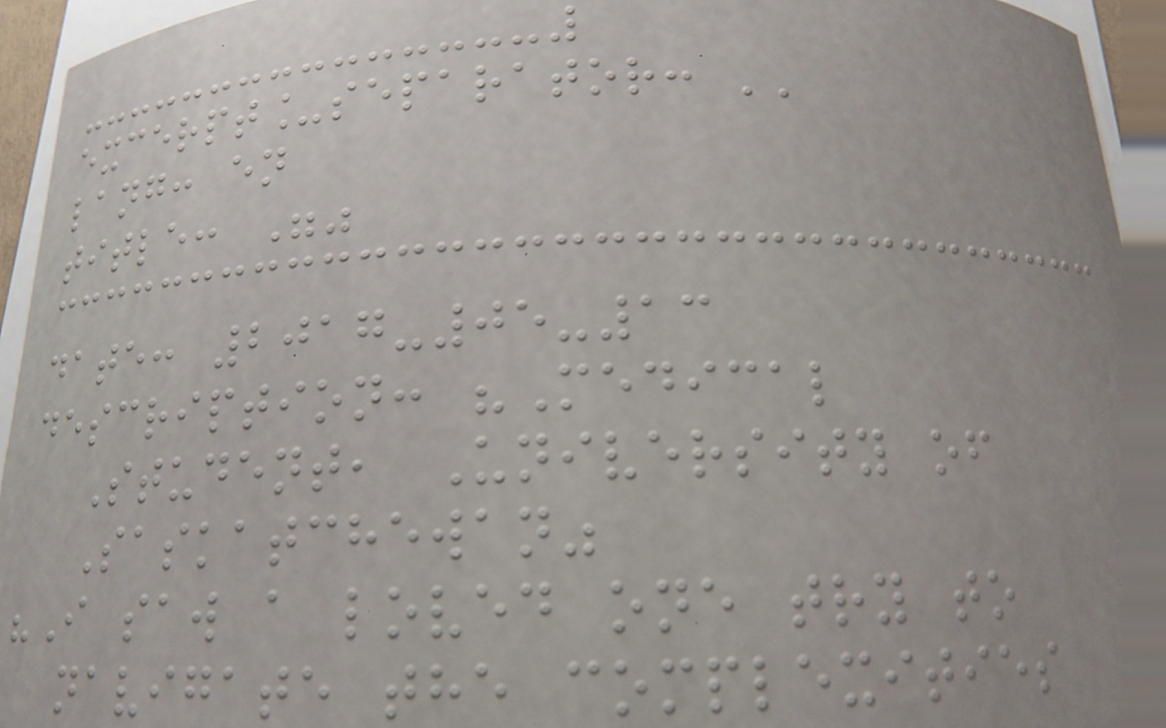excerpt_separator: ''
lang: en
title: ""
date: 2017-05-13
description: "Medical
Student, University of
Saskatchewan"
"I saw a loved one try to
navigate the complexities
